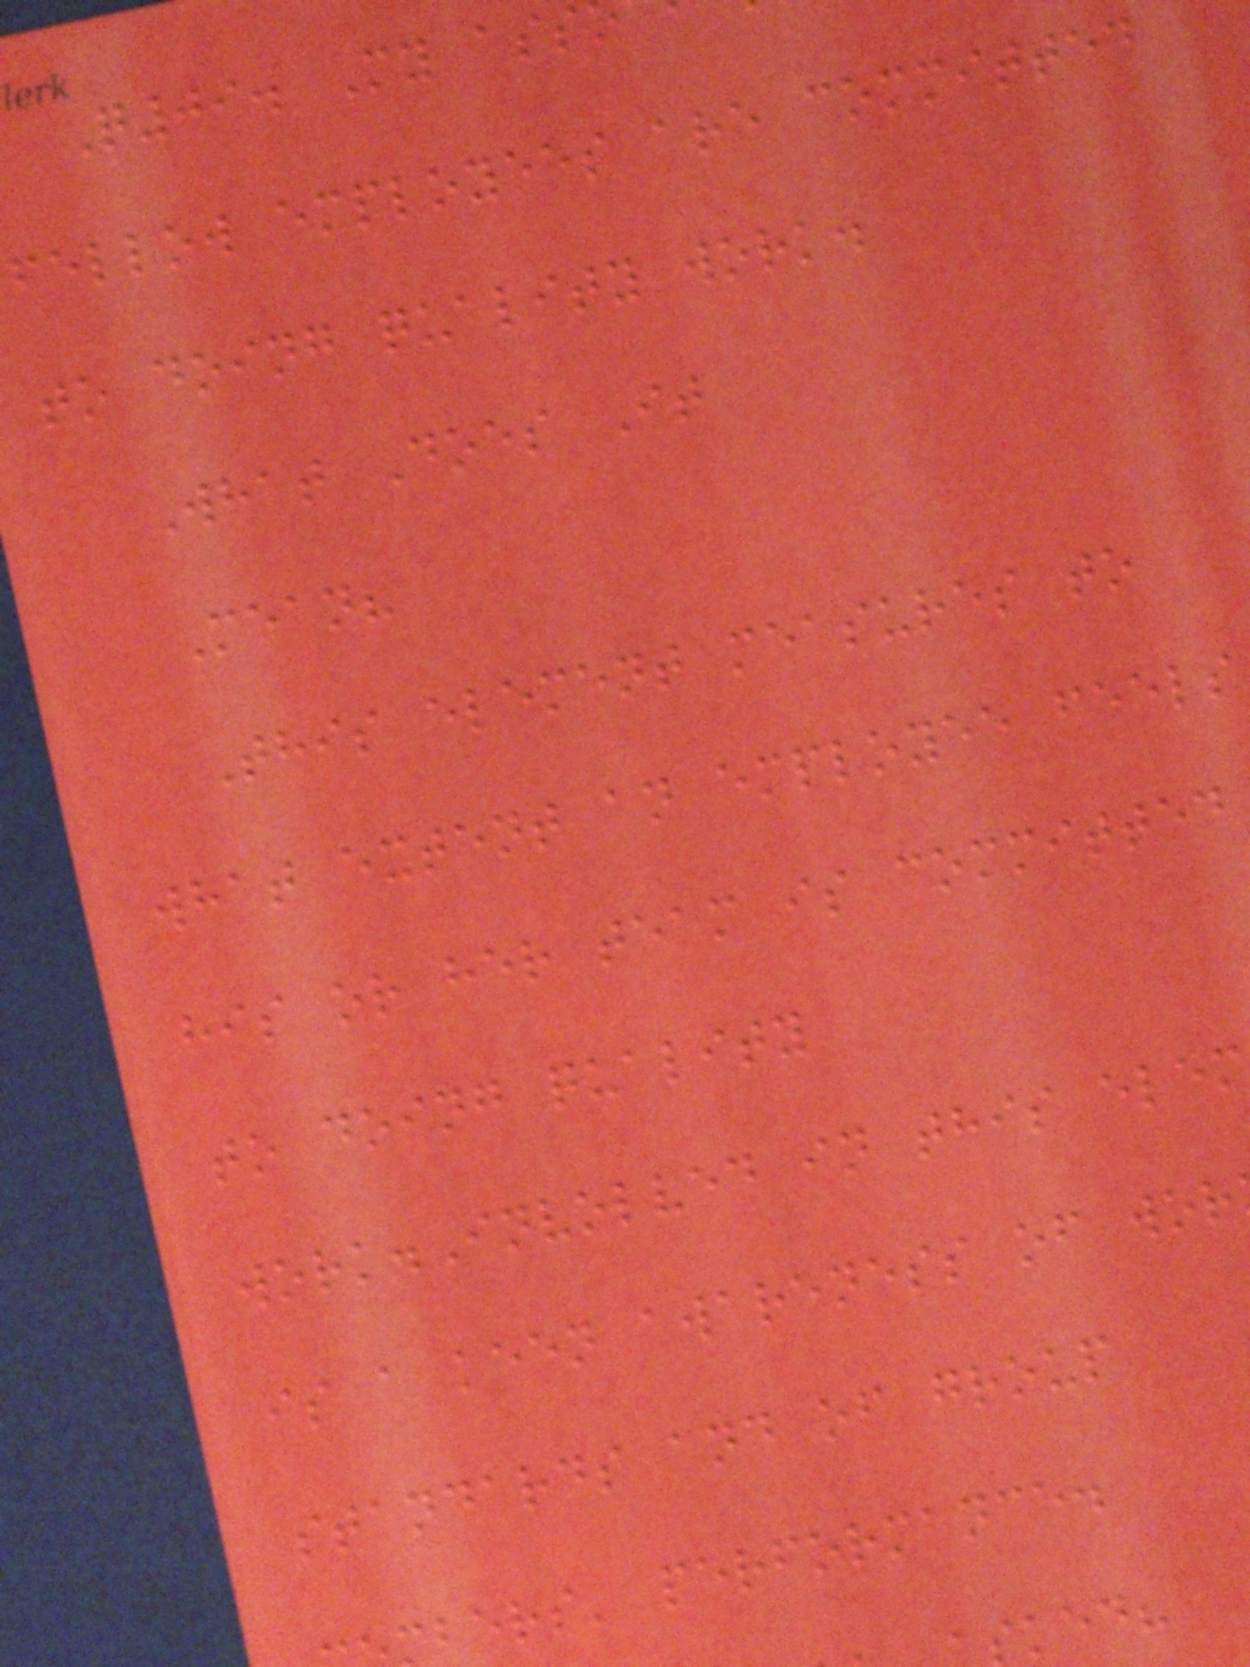Q09. My ass
fellow employees are committed
to doing quality work.
What Does It
Mean?
This element measures to
what extent an employee feels
his or her team is committed
to doing quality
work.Involved in this elem
is a keen awareness of wor
standards and of group
bers' performance.
sked?
